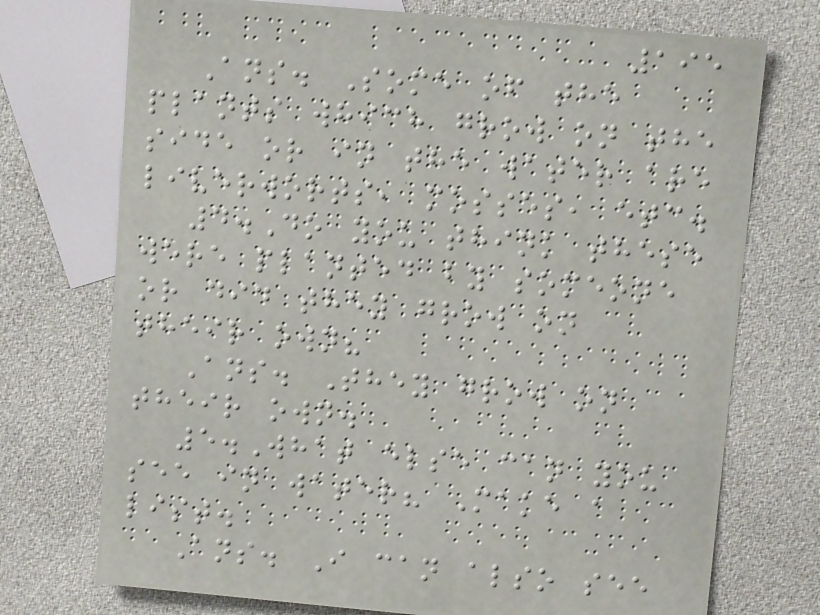195
Ans. Some of the
plants which grow on the
side or in the water are
liverworts, mosses, etc.
4.Do you think these
were planted by someone
or did they grow on
their own?
Ans. They grow on
their own.
5.What else can you
see in water? Make a
list.
Ans. I can also see
